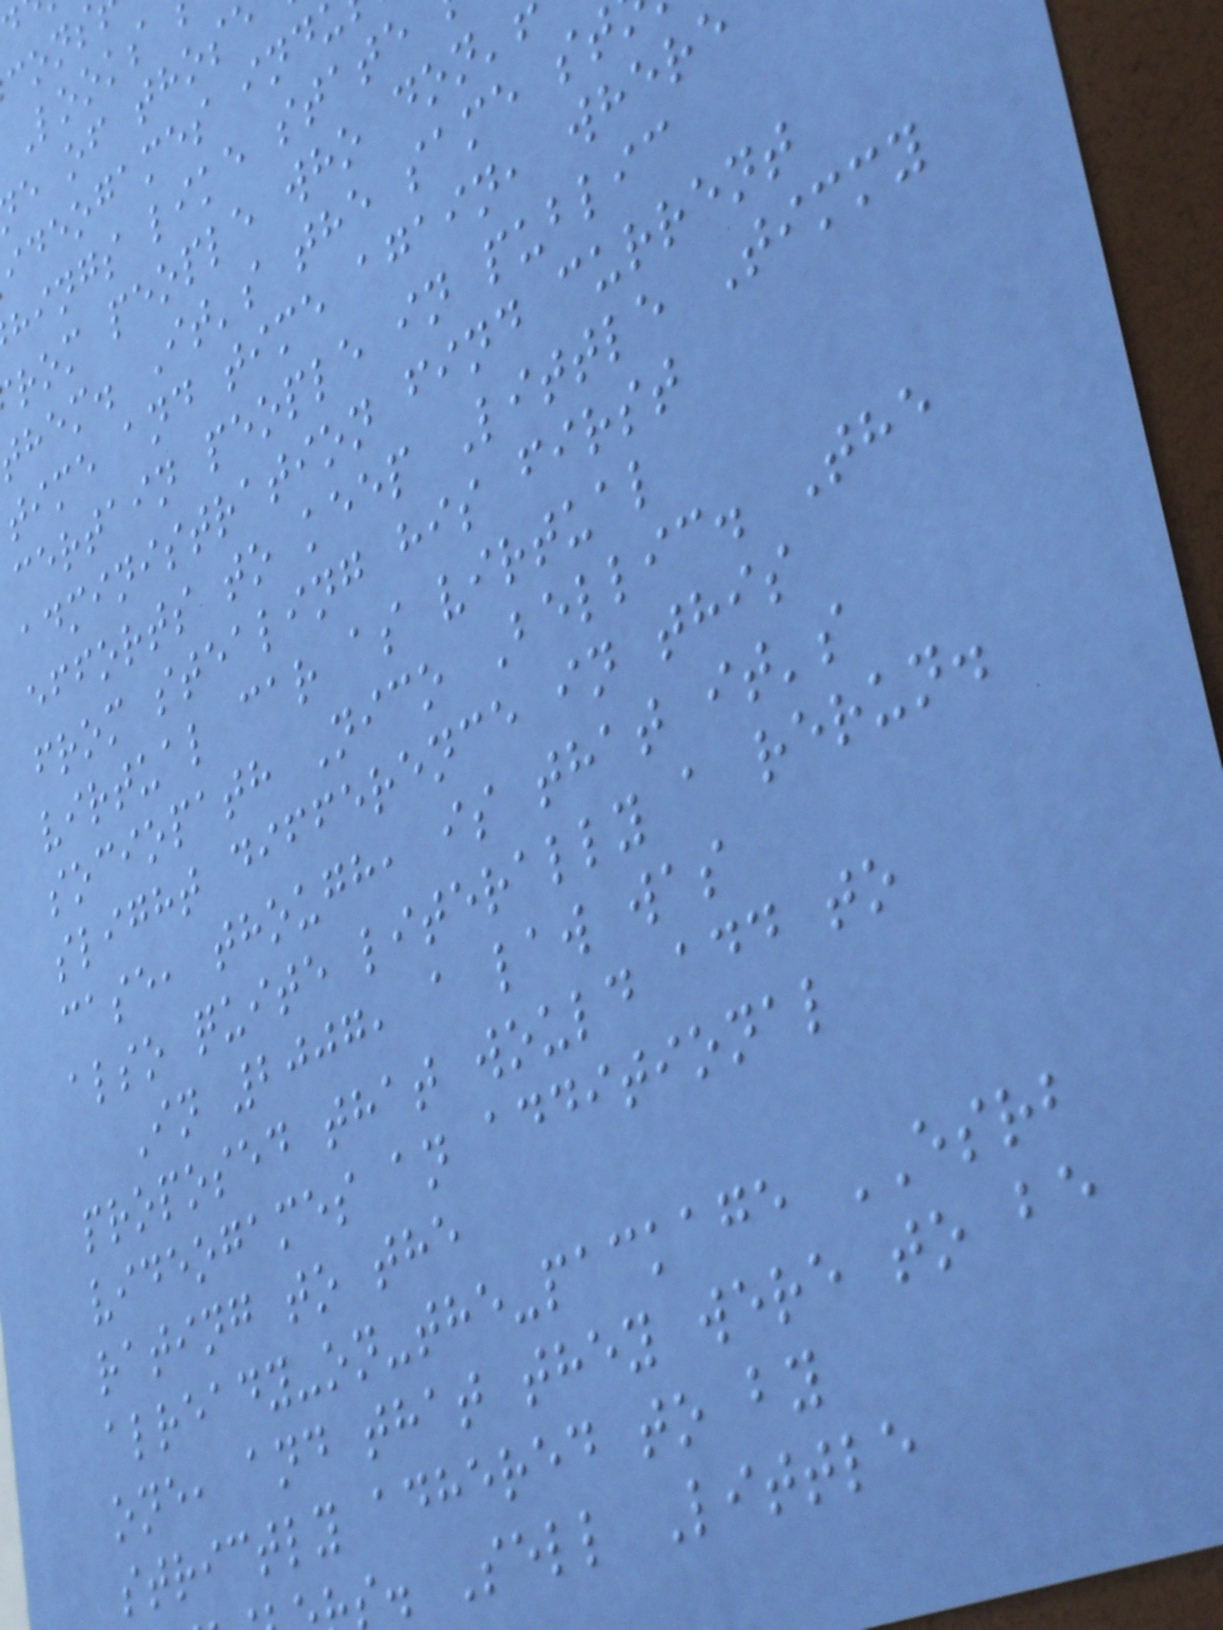e of thos
ideogames ind
hings like state
rom people who don'
them. It's the same st
time and time again, where
certain people in public
administration find current
efforts to keep Little Timmy
from stealing his first
virtual car as virtual
sociopath Nico Bellic. The
slight difference in this
case, though, is that it's
also quite literally a rerun.
In 2007, a law was
proposed that would add to
videogames an additional
rating to the
already-on-the-package ESRB
one, and that they were to be
strictly adhered to by
s. Sell Little
